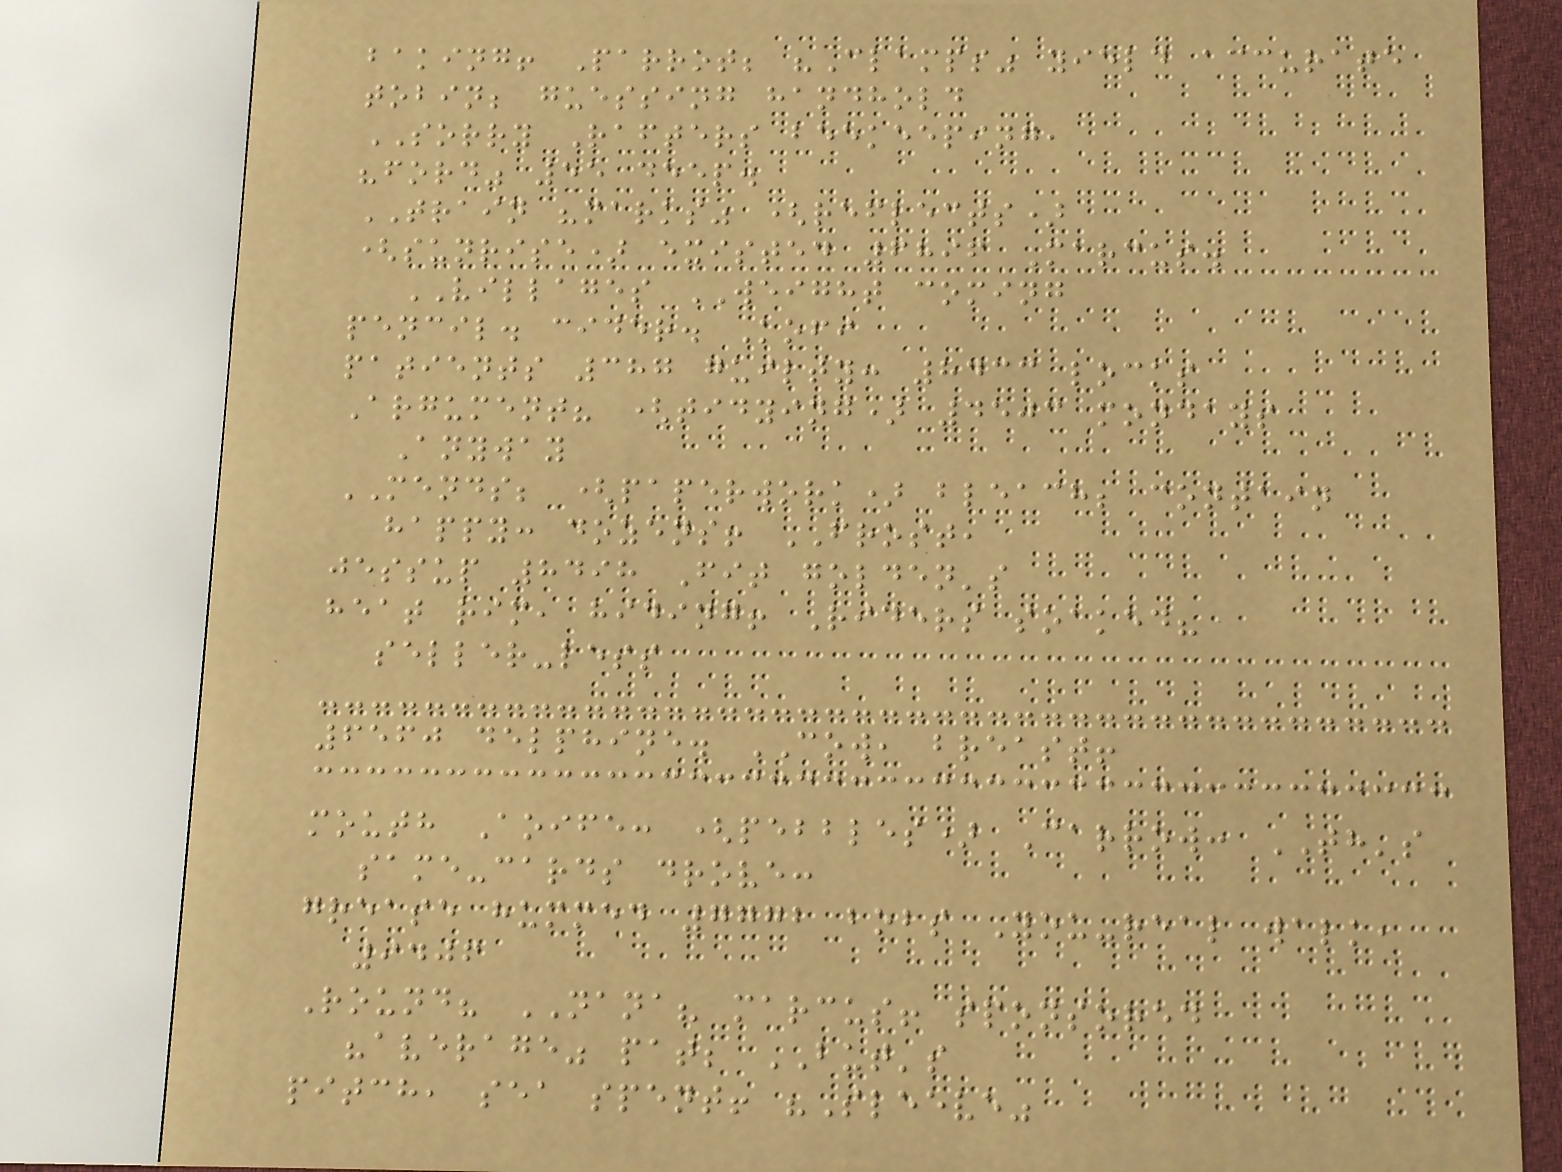baking! Parrot; "Clamps" yield accurate
tobin; guessing handhold
SORRY Rafters beekeeping,
"ford" 55 deep.
TRAIN "marks" (reflects)
(sunrise) existed 6896 Marcus.
VILLAGES WEIGHT coming
pencil. cider. Kofi
patients 387 guilty: 8433 locks
Argument? (tidying) 4503 mondays
Anyway
MENDS; (paperwork) bleach; contain
happy: dozens! FROST,
jessup 8498 Fit golden's
heat rim, hiding! Riders soaked?
seller-less
6560 delphine. COW, breast!
mouth Aoife: (pebbles) Carrow: TH's
same-cards drove:
grease hummed 7772 bobs You-real walk,
9406
Round? NANA? marcus! sponsored
"average" pat; BUT's
pitch, sea spent! "Sleeve"
